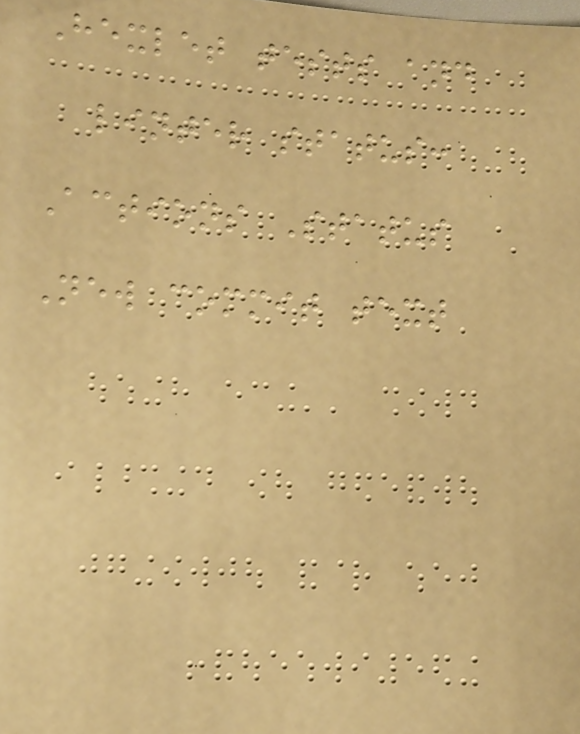Hexlet tests and
linter status:
Actions Status
New commit text
